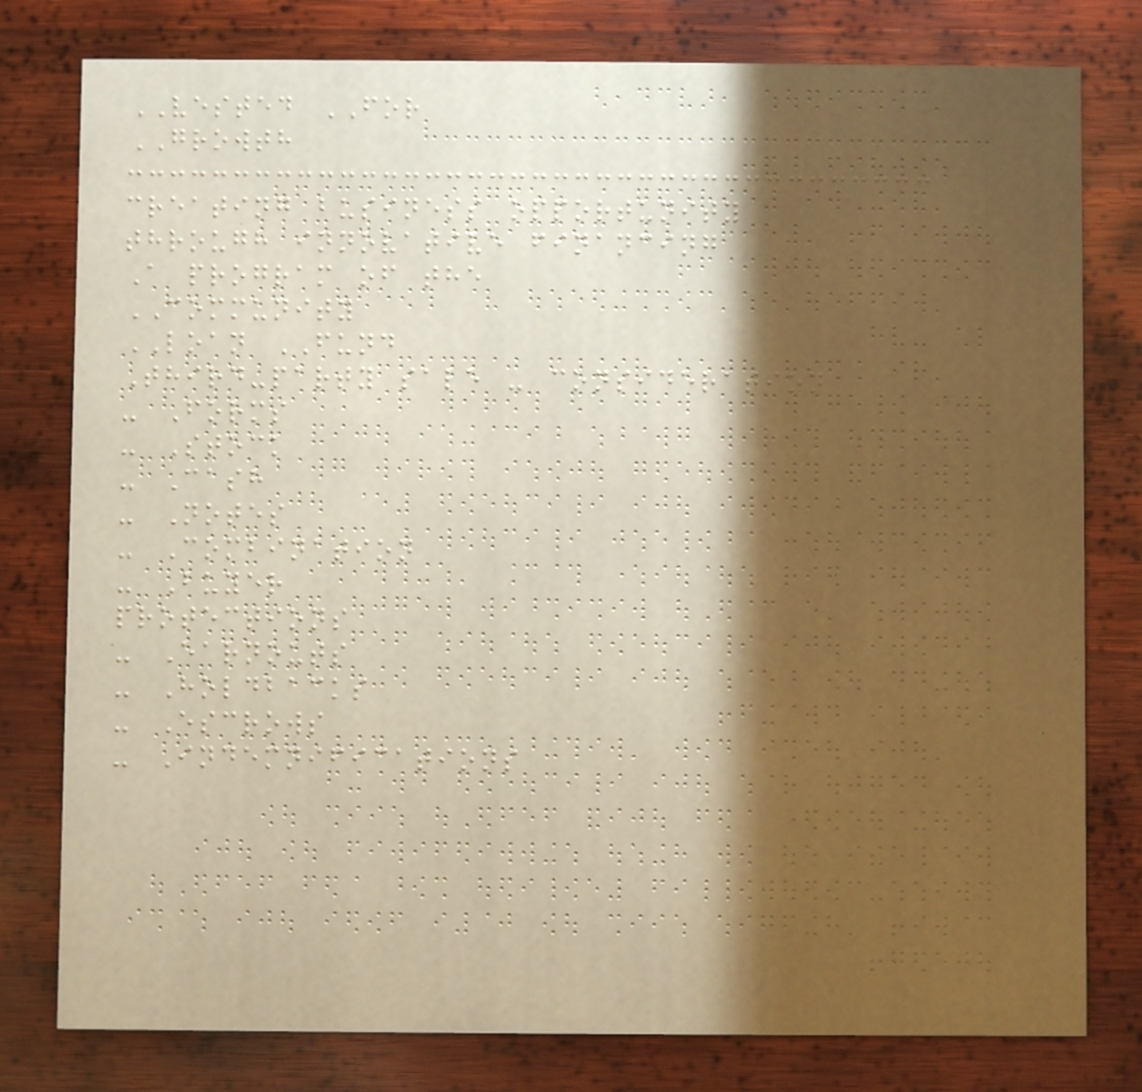VESTED FOR
GROWTH
creating business opportunity
through innovative financing
A program of the
COMMUNITY
LOAN FUND
Third-party sale - consideration
- Forms
- Stock
- Cash
- Notes
- Combination
- Buyer
protections
- Earnouts
- Holdbacks
- Escrows
- Indemnifications
